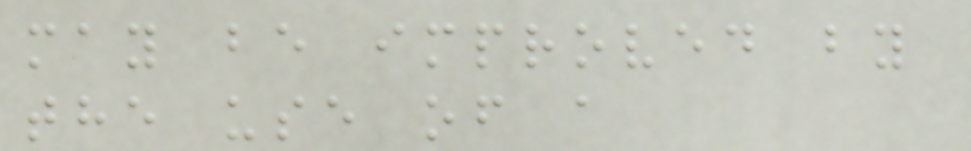may be improved by
the use of a
